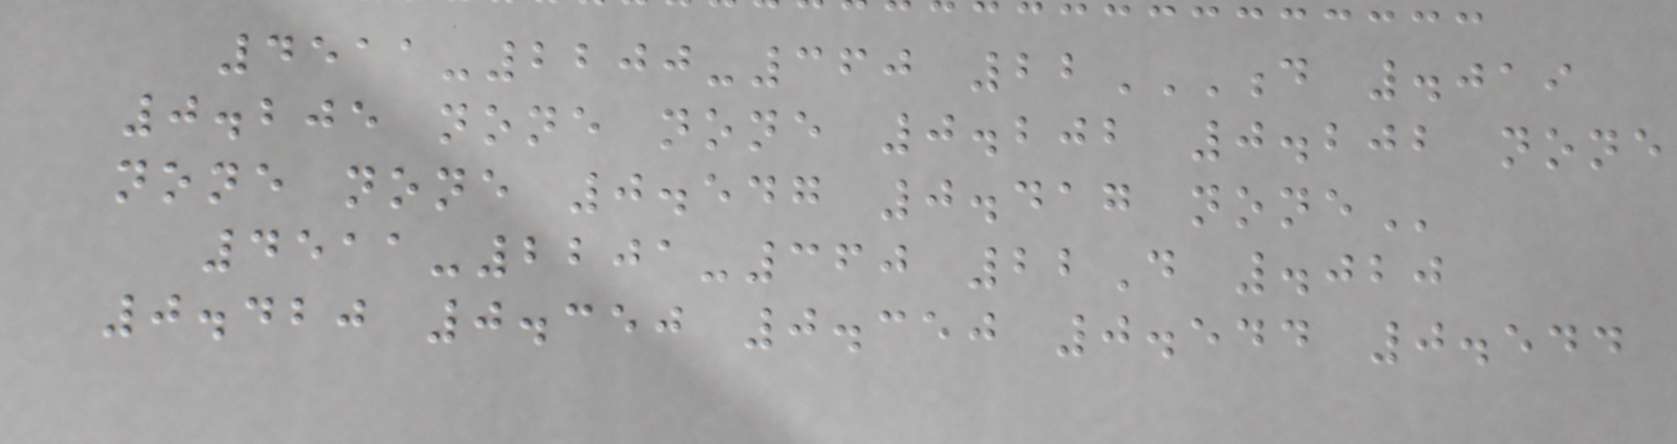4511-2200-360 22D .019
0.205 NONE NONE 0.202 0.202 NONE
NONE NONE 0.547 0.417 NONE
4511-2201-360 22D .020
0.420 0.350 0.350 0.544 0.544
